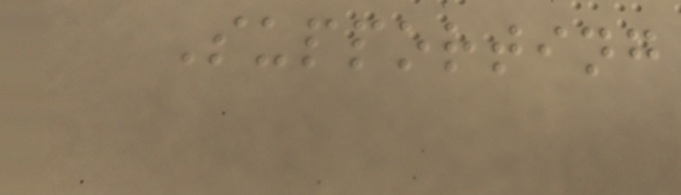Supporting
